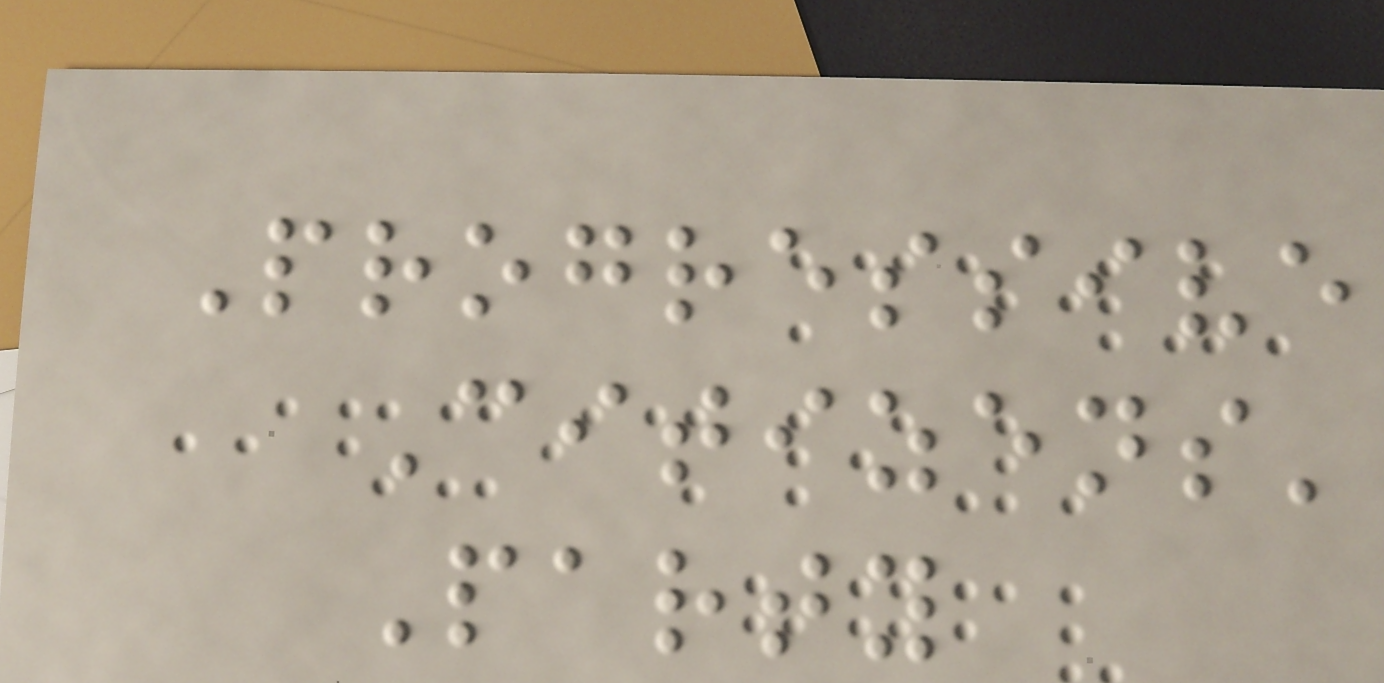Progressive
Citizens'
Party
